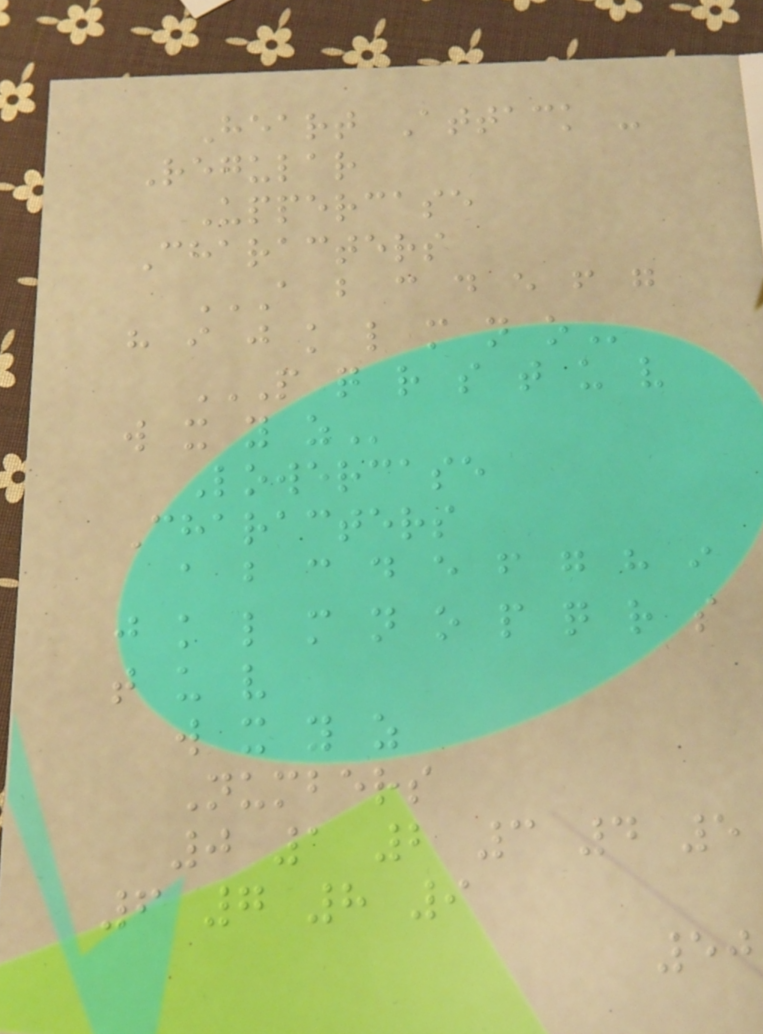Heart Attack -
Regular
Uppercase
Characters
A B C D E F G
H I J K L M N O
P Q R S T U V
W X Y Z
Lowercase
Characters
a b c d e f g h i
j k l m n o p q r s
t u v
w x y z
Numbers
0 1 2 3 4 5
6 7 8 9
50
